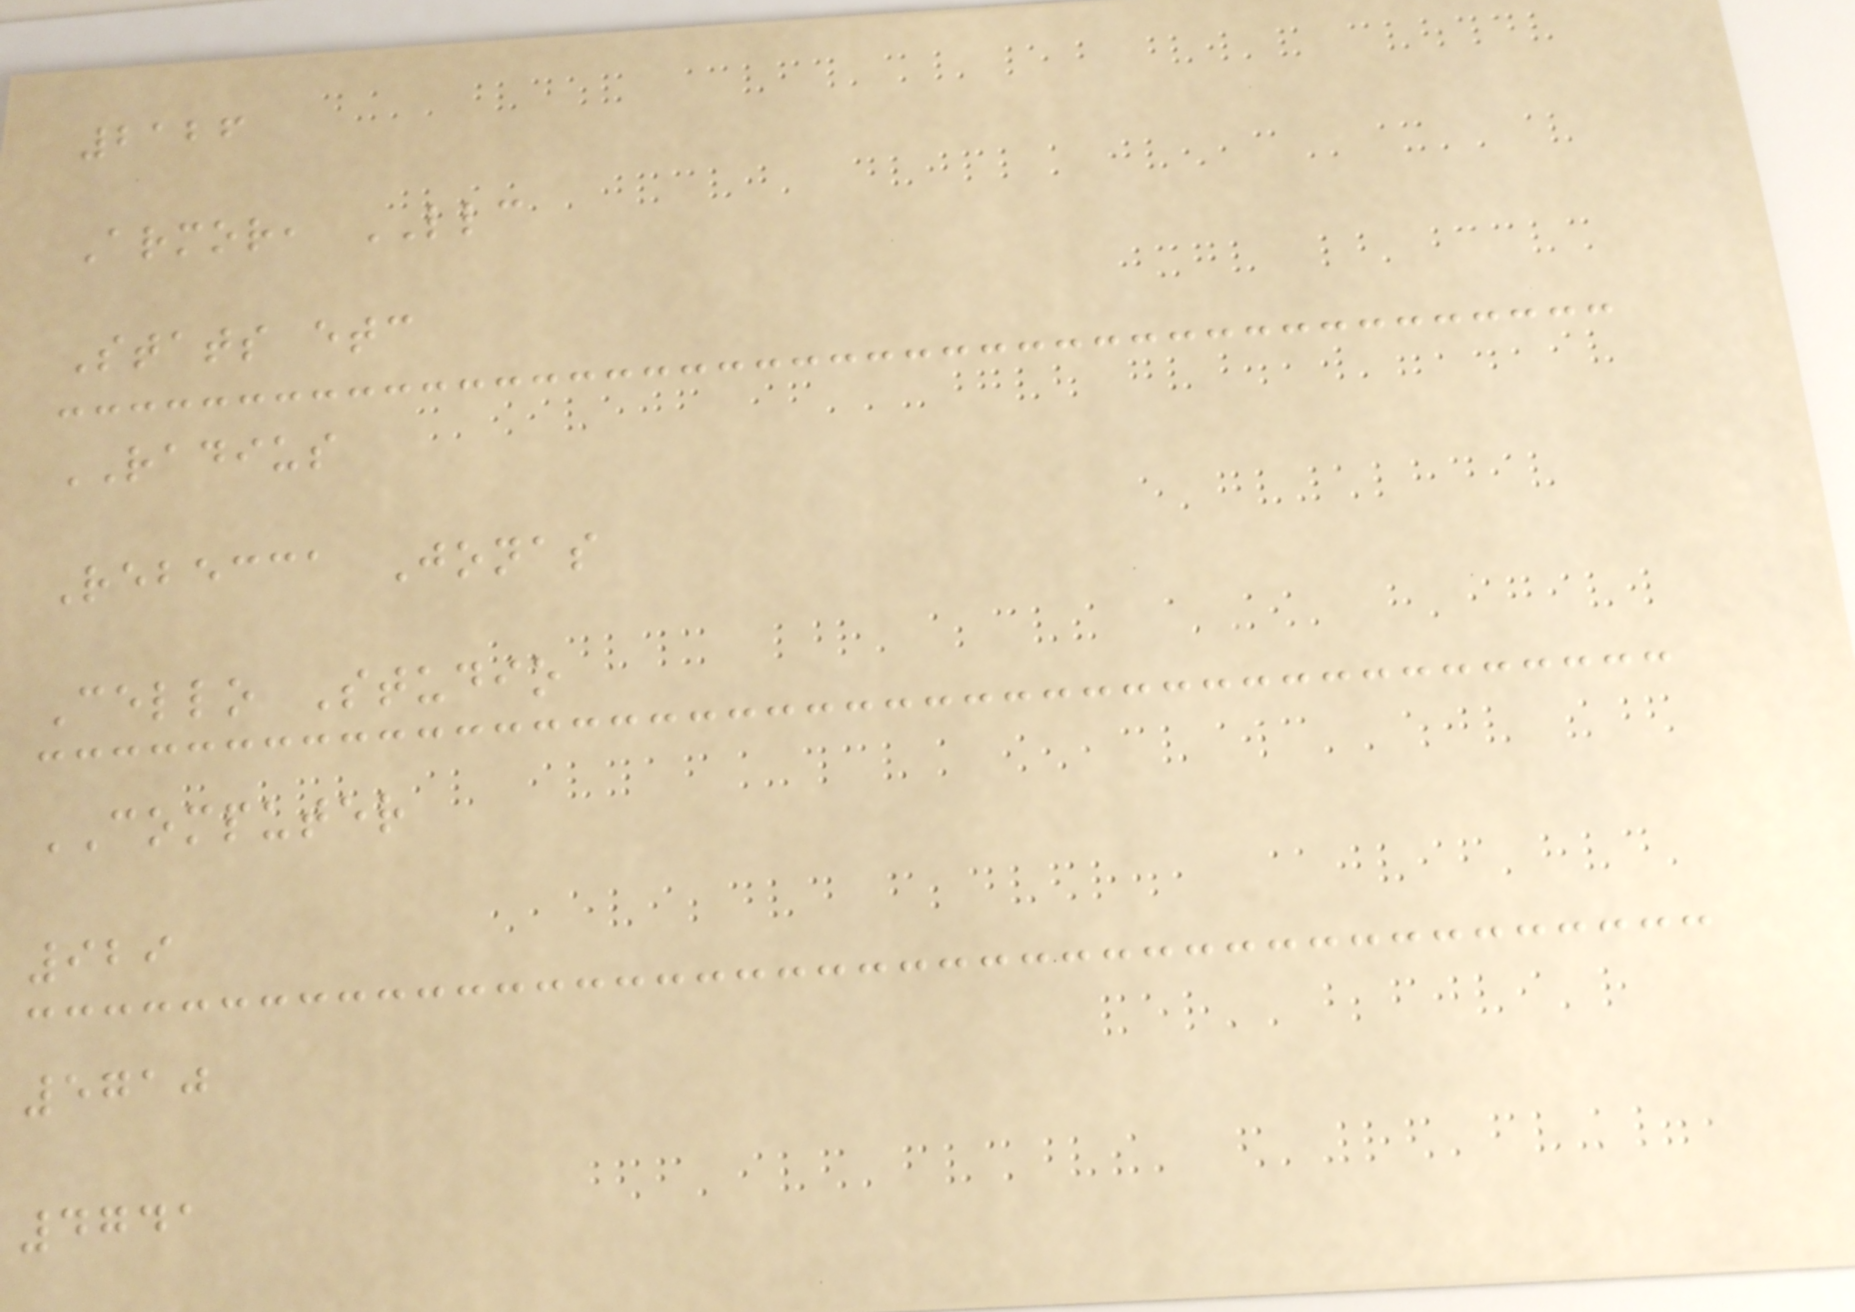2126
Armor, LLC
Stats etc
RADIUS
Rebecca Jonas
Cello Studio
COMPUTER
929
5710
4741
